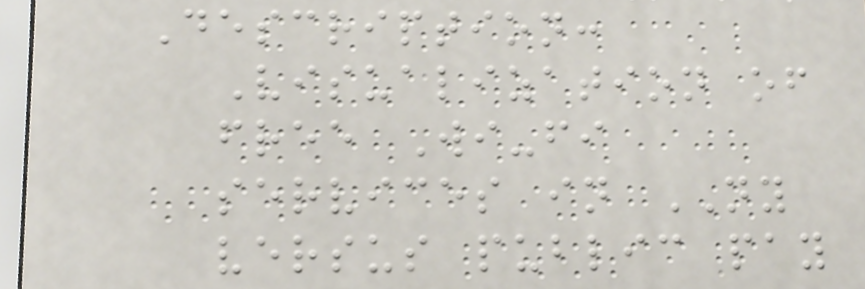Description:
Visualization of
free Wi-fi
services in NY
versus public pay
